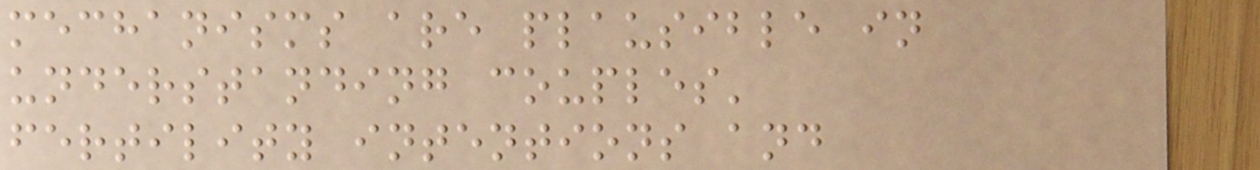mechanisms are plausible in
understanding couples'
fertility intentions and
